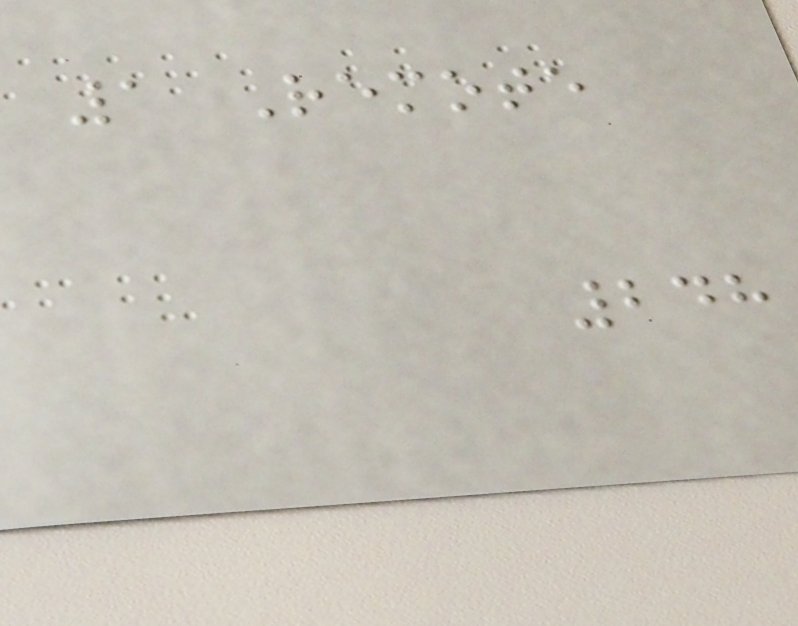1 Remote
248
